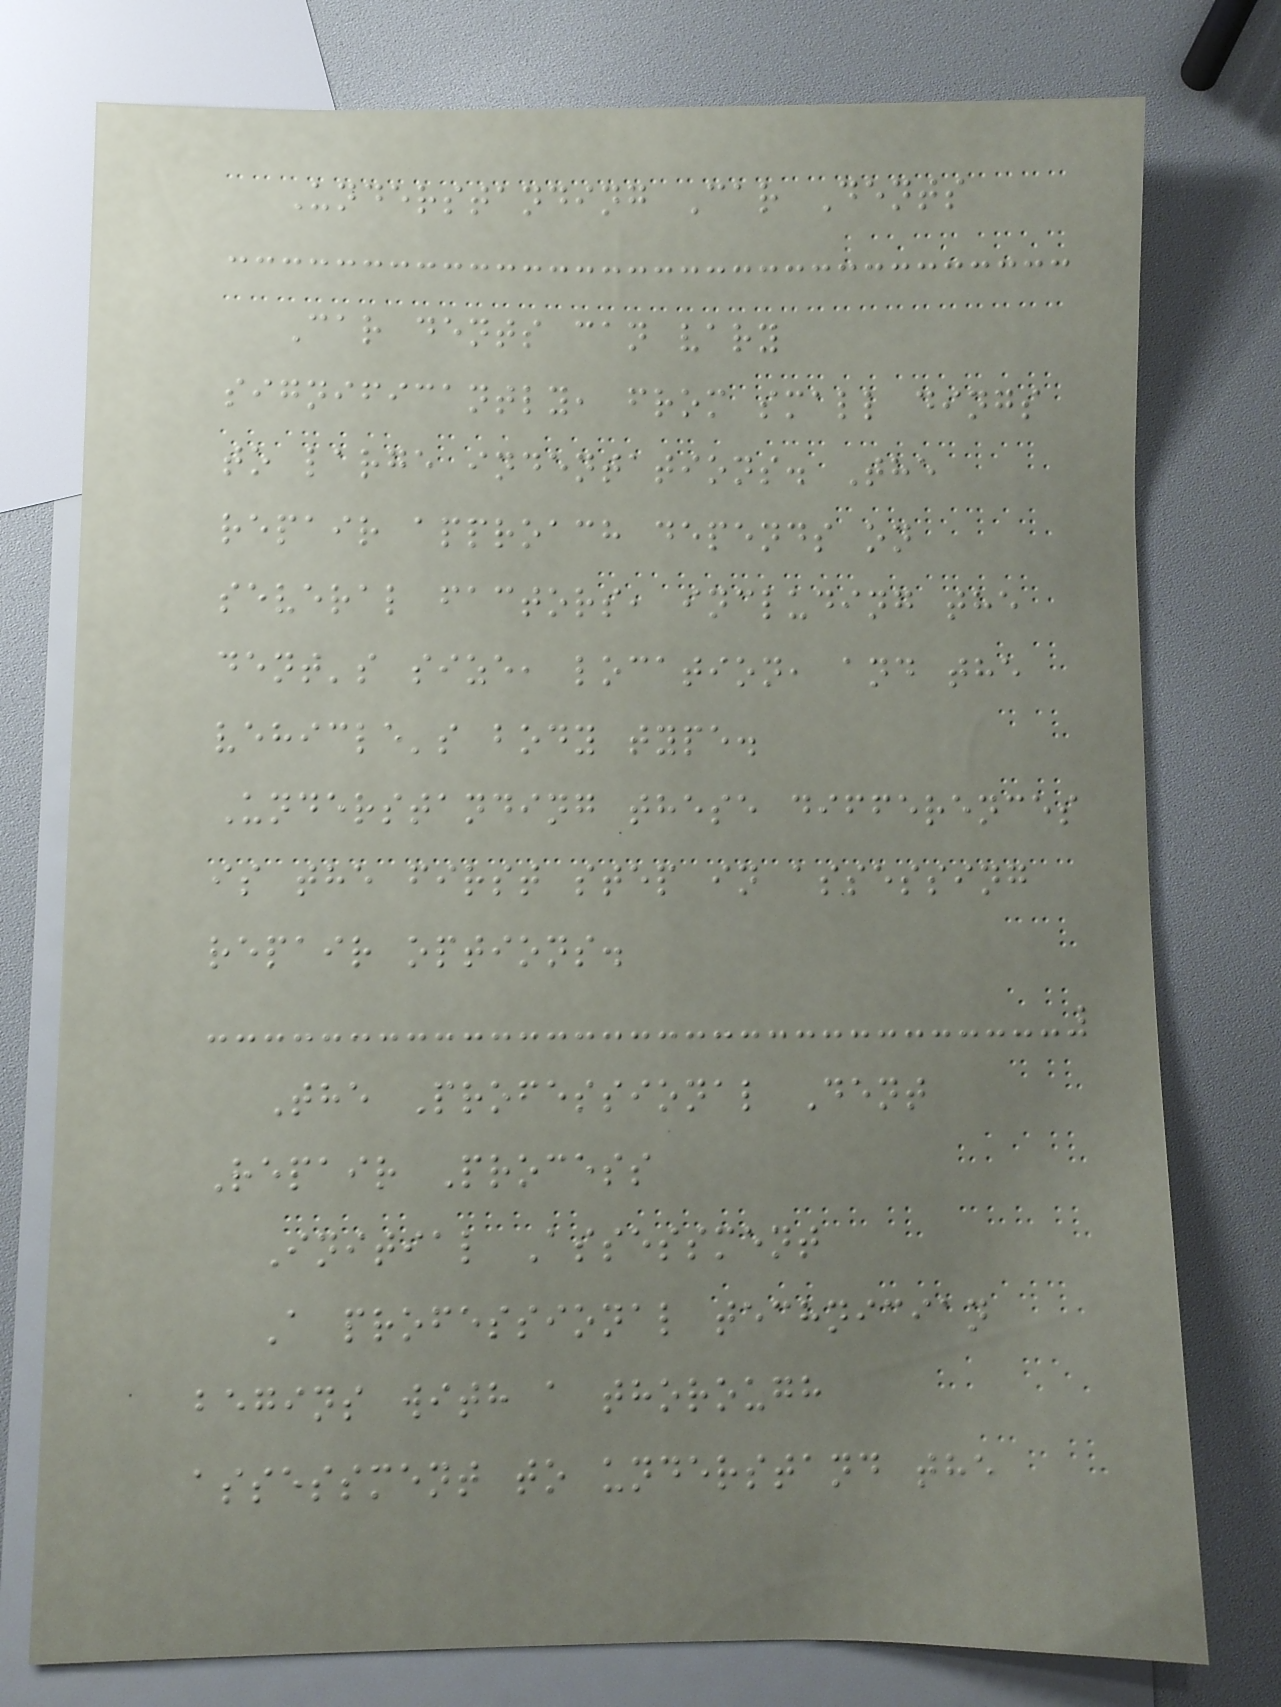Understanding Car Dents
Car dents can vary
significantly, from small dings
to large indentations. The
repair approach depends on
several factors, including the
dent's size, location, and the
vehicle's body type.
Understanding these differences
is the first step in assessing
repair options.
The Professional Dent
Repair Process
Initial Assessment
A professional technician
begins with a thorough
assessment to understand the
